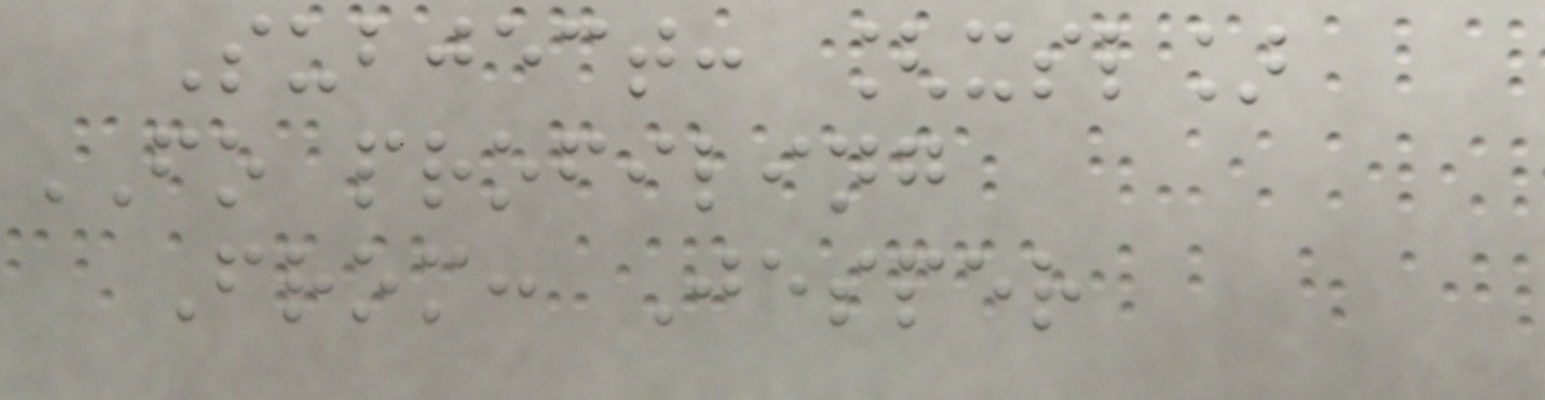Subject: [xsl]
FO profiling
From: Jesper
